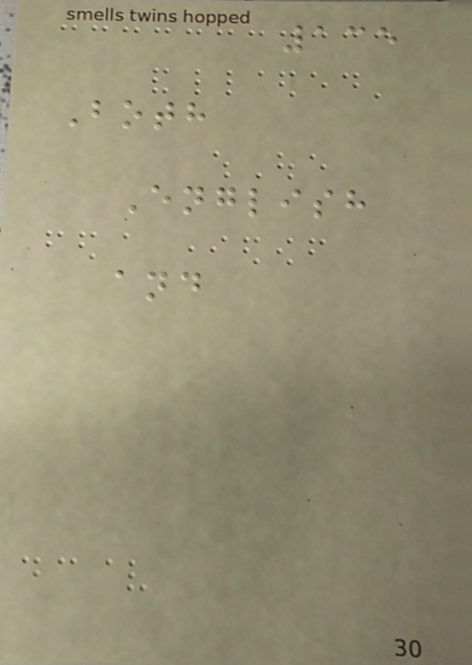135
Both
English
and
